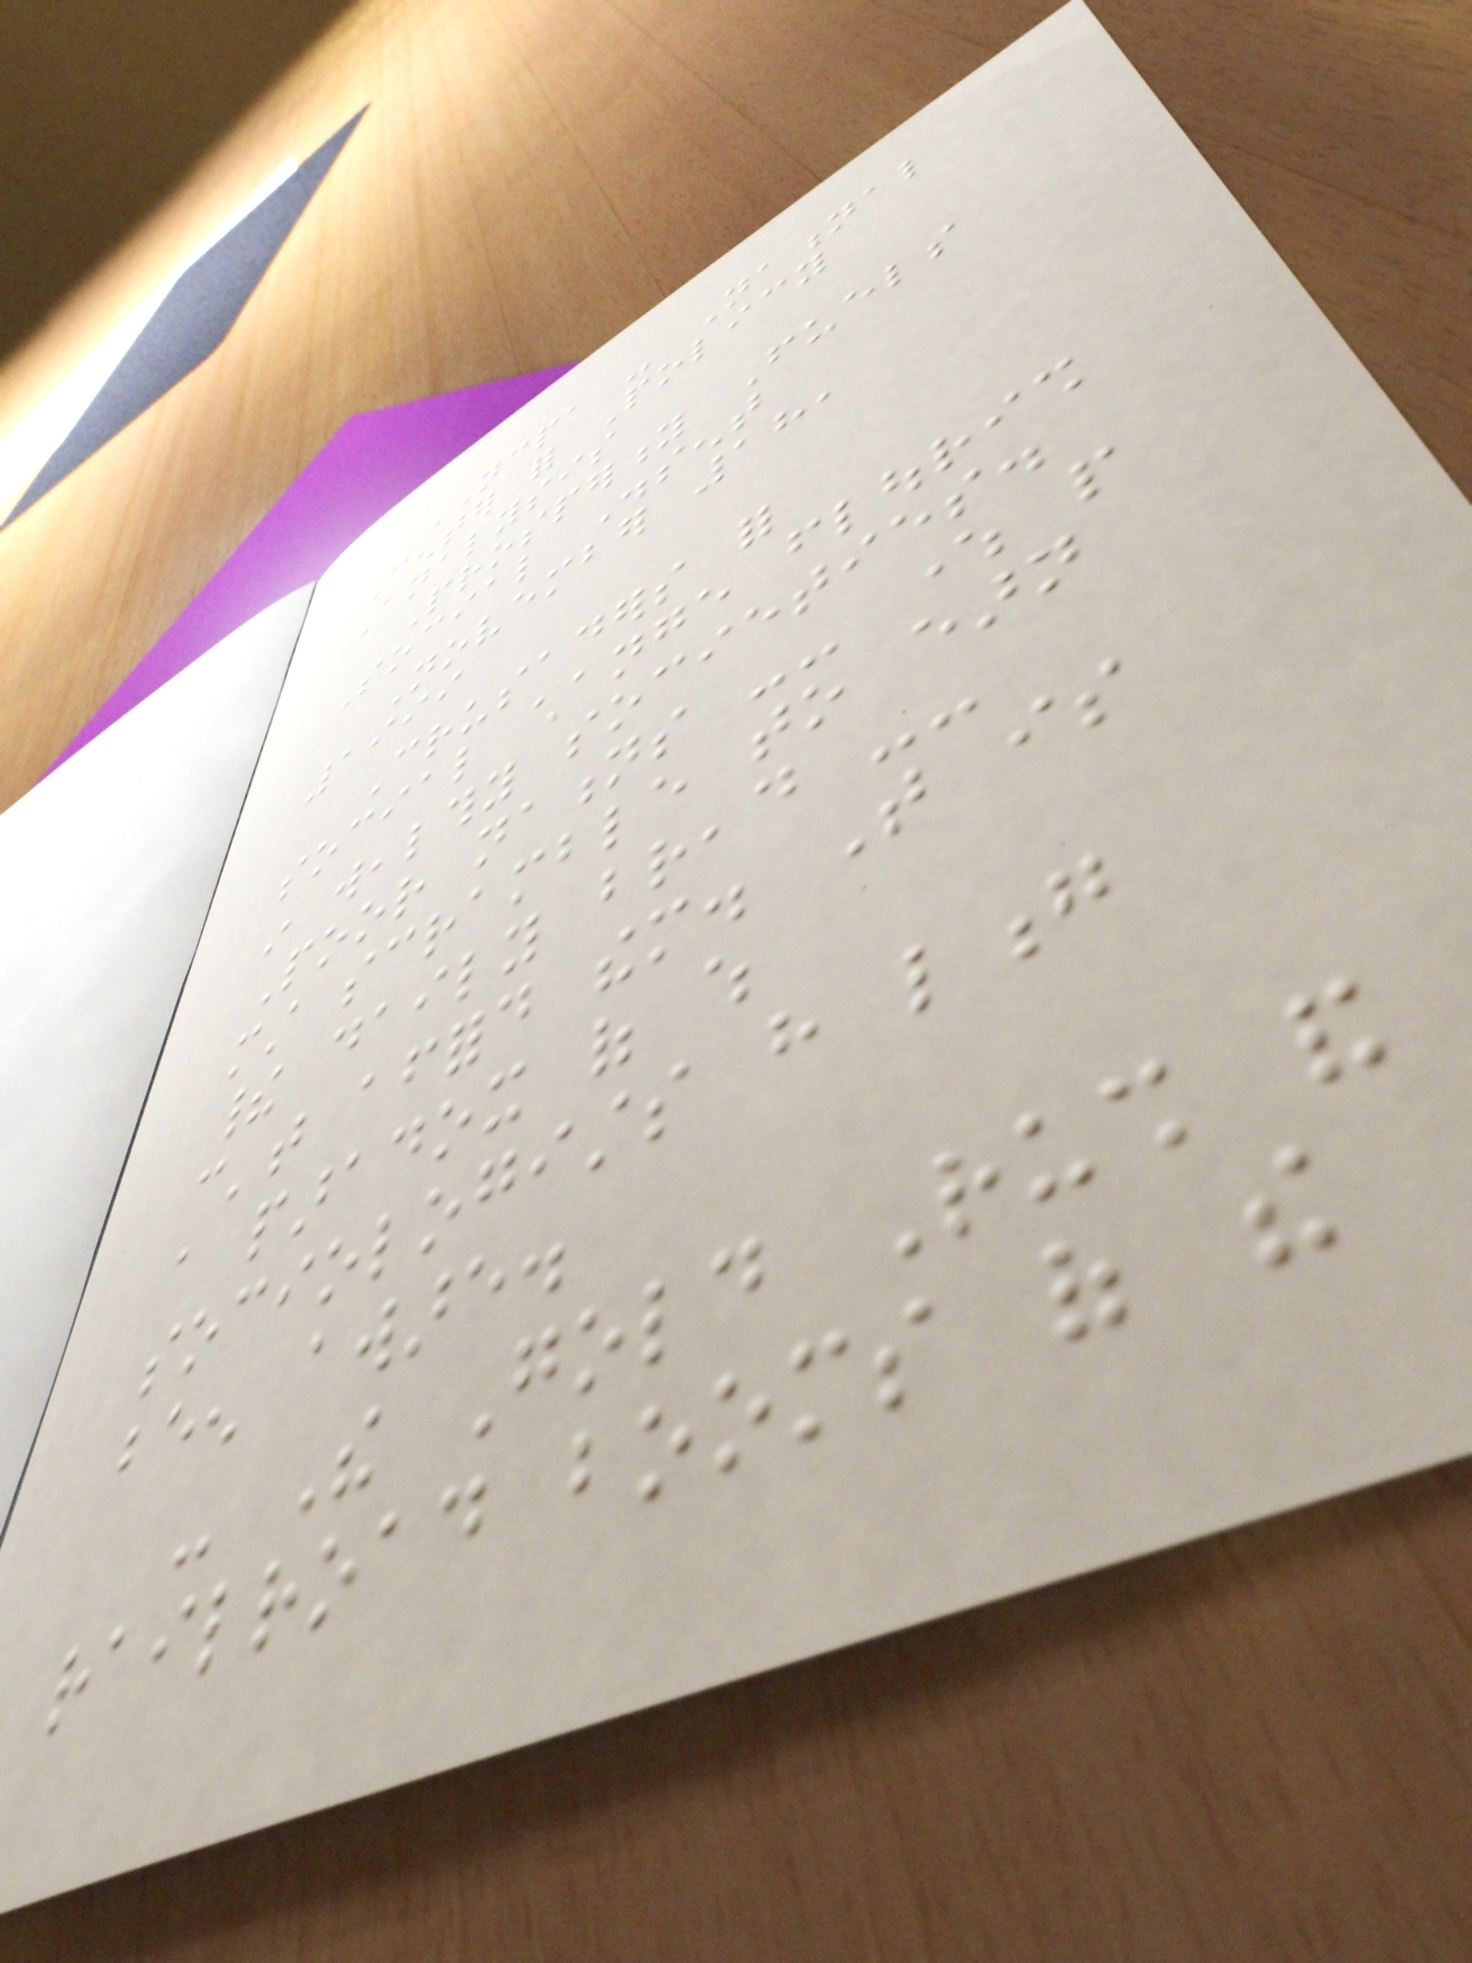NCPA - National
Center for Policy
Analysis
Prosperity Fuels
Social Dissent
November 18,
1999
Crusaders for
social change flourish
in wealthy societies.
Poor nations -- where people
must scramble to earn
their daily bread --
can't afford them. That is
a paradox of which
sociologists have long
been aware.
- The Gold Rush and
railroad booms of the
